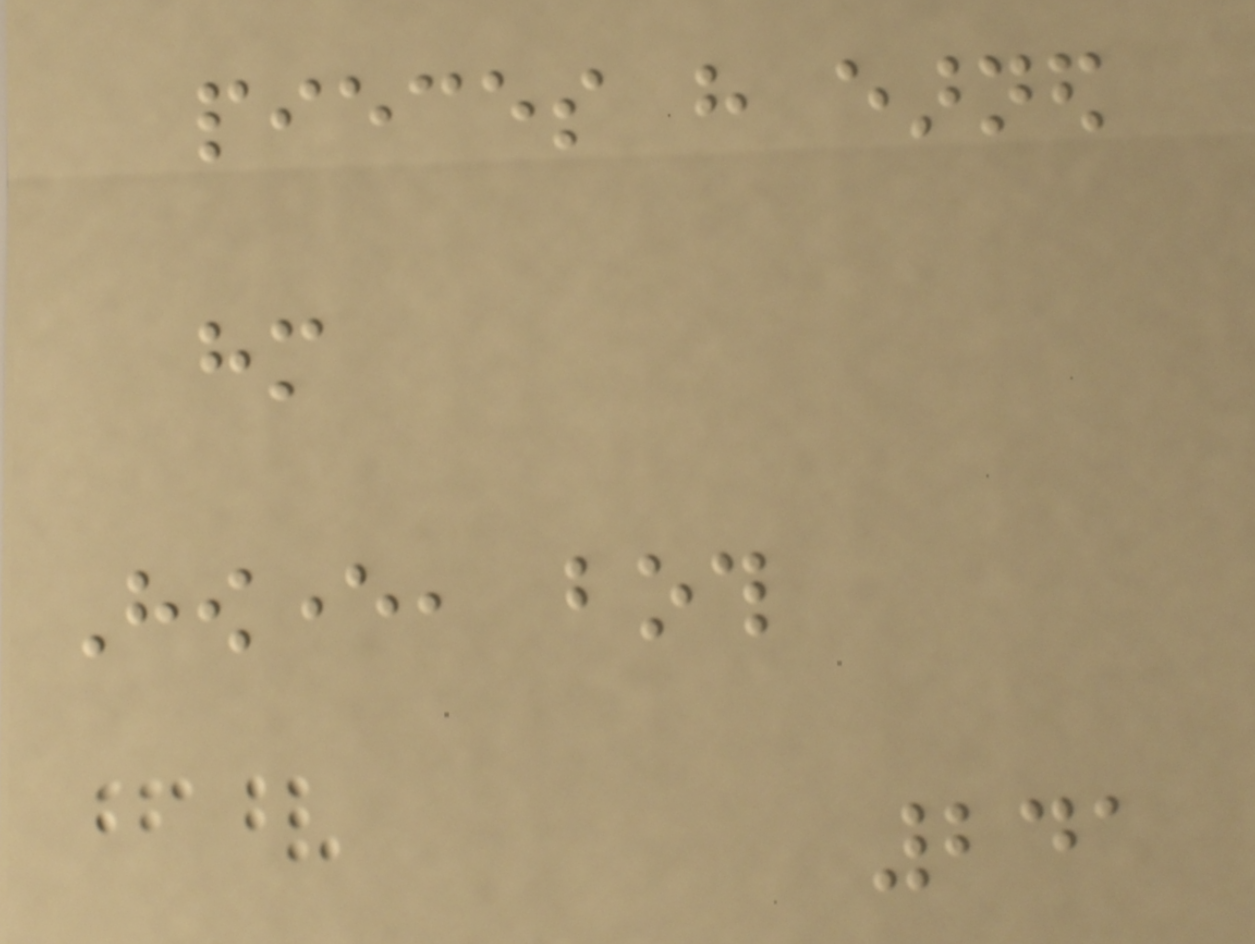pieces have earned
him
However, both
241
